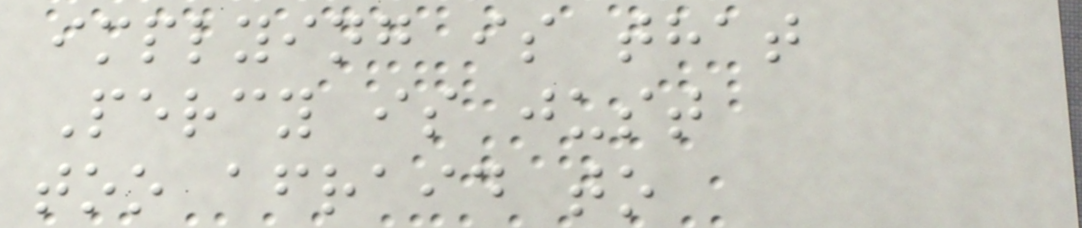implying is that
Percy is just
too afraid to
